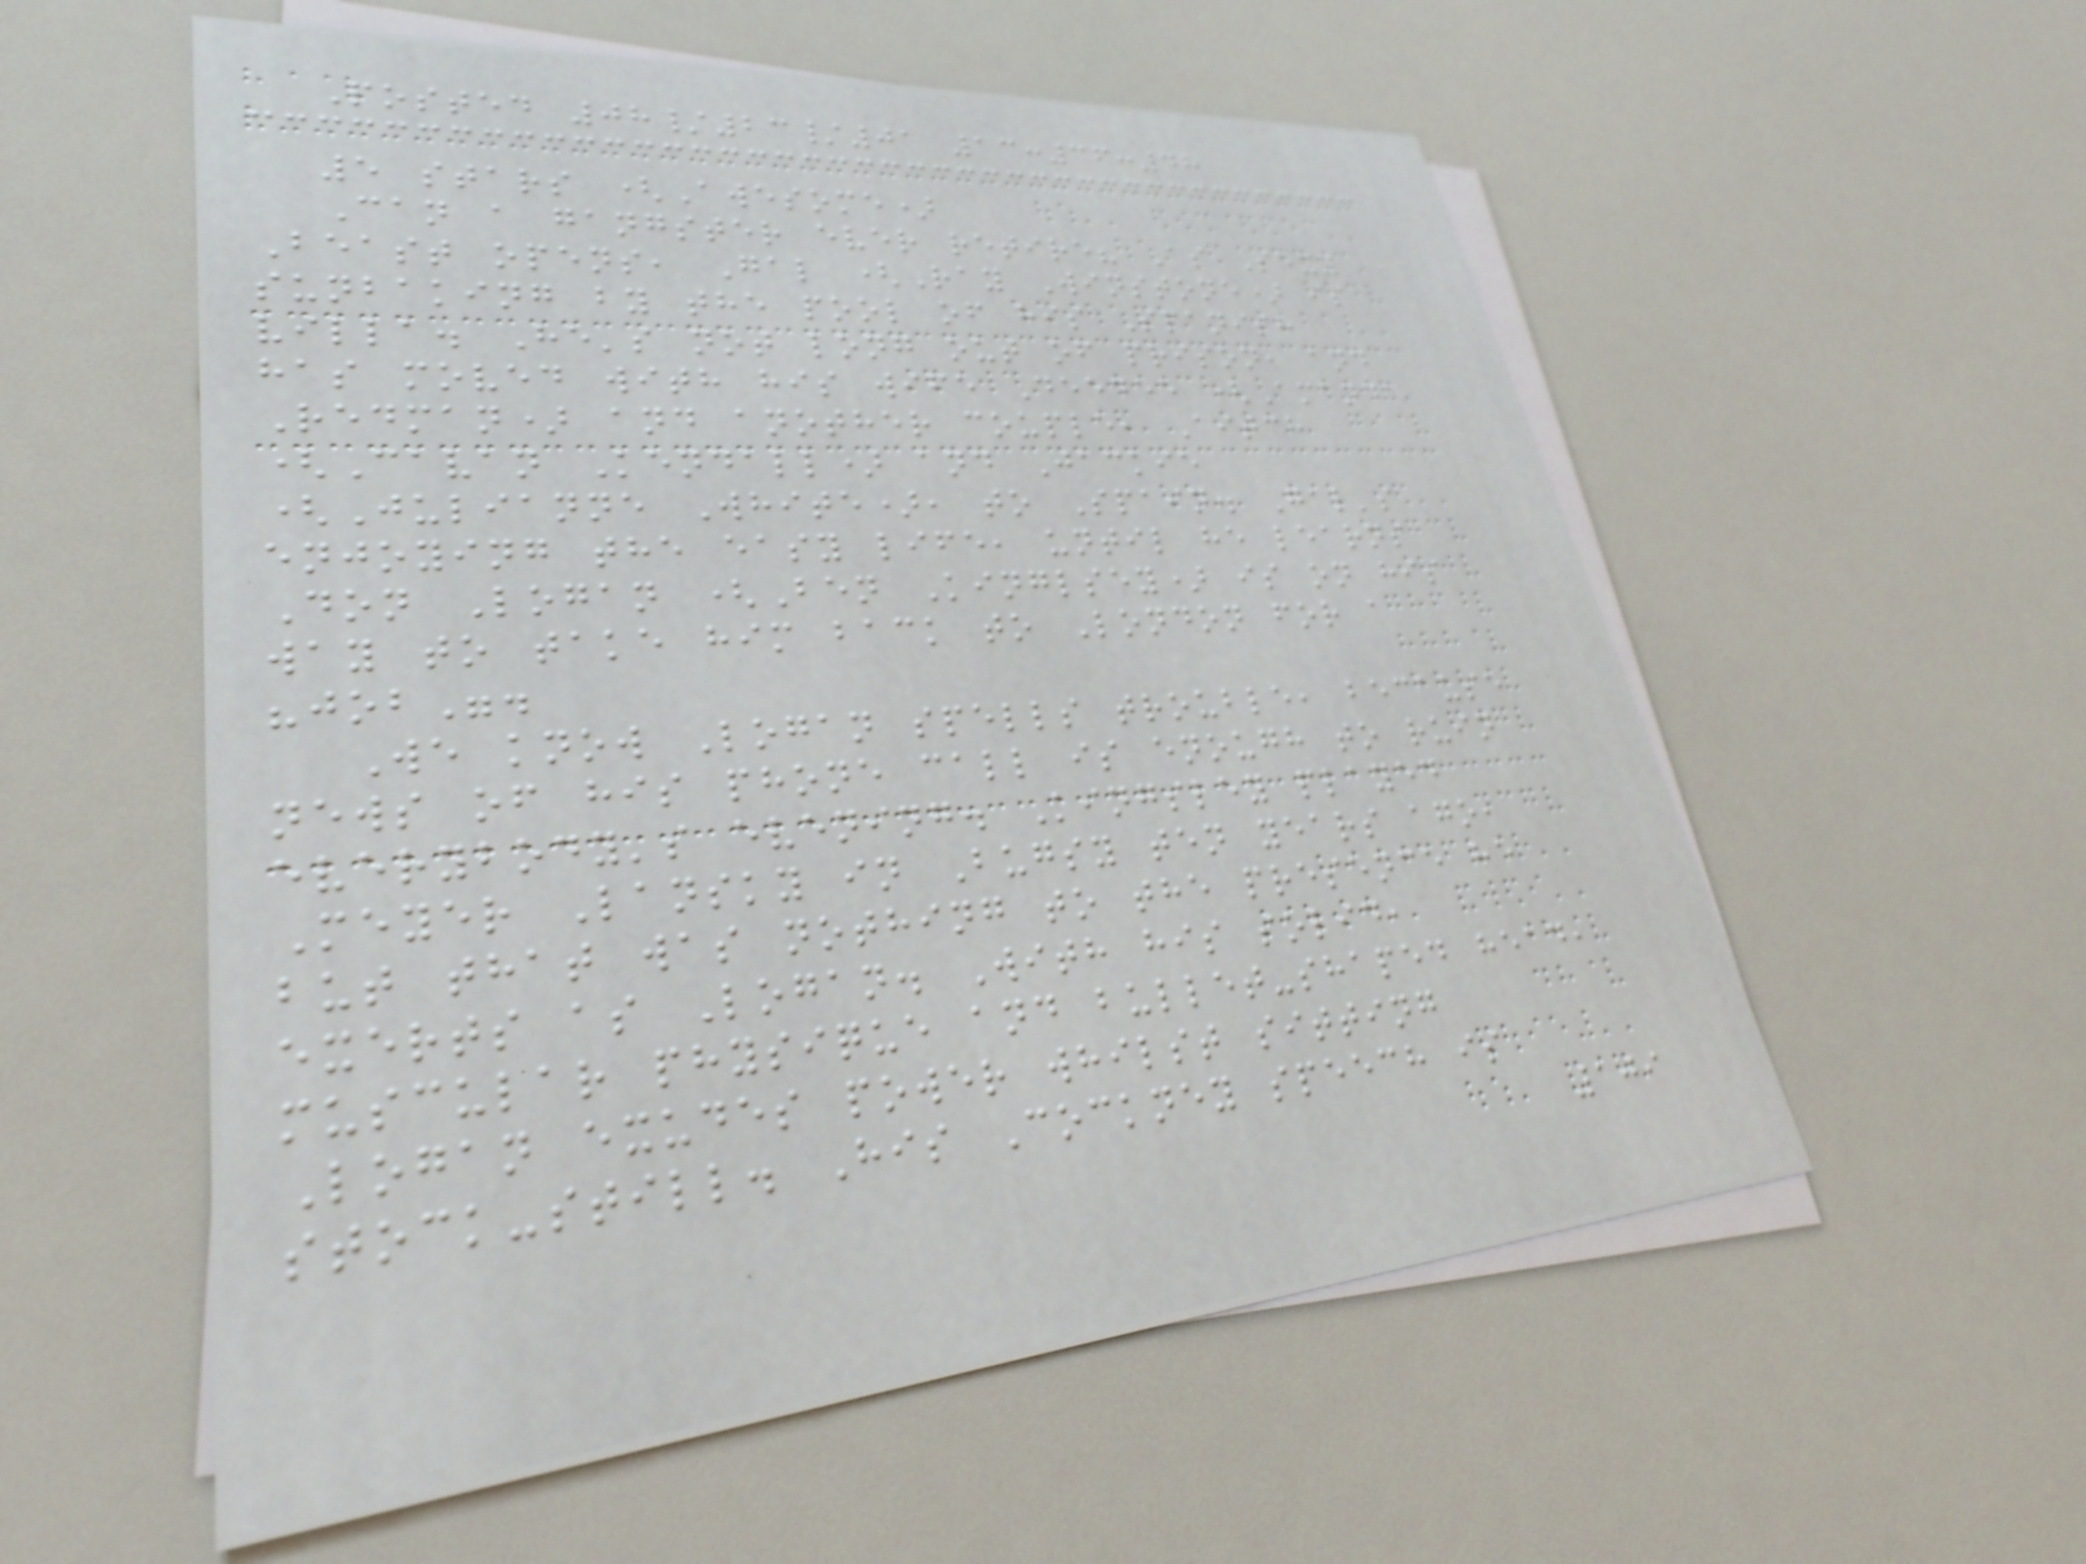Posted 08/23/01 13:36:48
5 stars (Awesome)
Can a gangster ever retire? As Sexy
Beast opens, Gal (Ray Winstone) is
sunbaking by the pool of his Spanish
villa. He's not long out of prison, and
has moved with his wife Deedee (Amanda
Redman) and another couple, Aitch
(Cavan Kendall) and Jackie
(Julianne White), to Spain. Gal's
enjoying the easy life, until he learns
Don Logan (Ben Kinglsey) is on his
way to take him back to London for a
"job".
We know Logan spells trouble, because
news of his phone call is enough to ruin
everybody's evening. Kingsley played
Meyer Lansky in Bugsy ten years ago,
but that was nothing to the presence he
exerts as Logan. With his solid,
muscular physique and bullet-shaped head,
Logan exudes power whilst sitting
stock-still. His Cockney speech is
109
